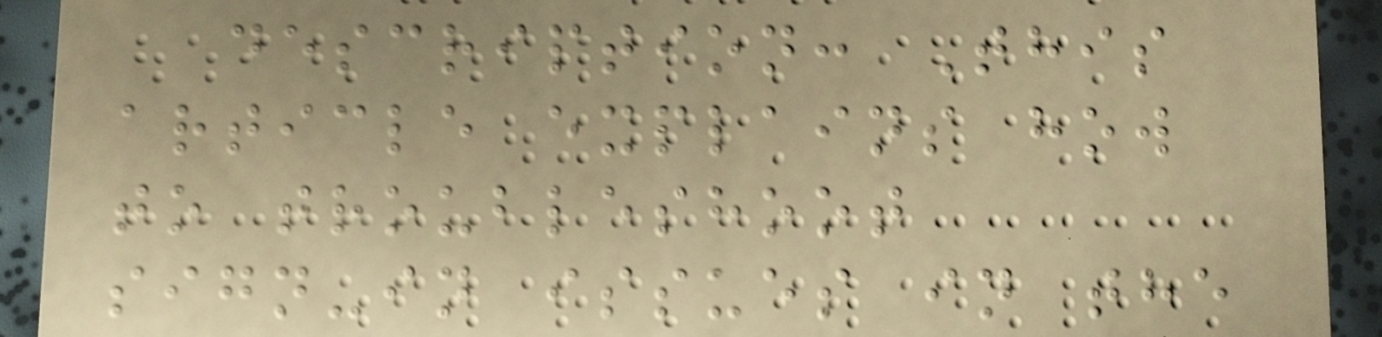description: This
article explains how
to troubleshoot
sign-in issues in the
